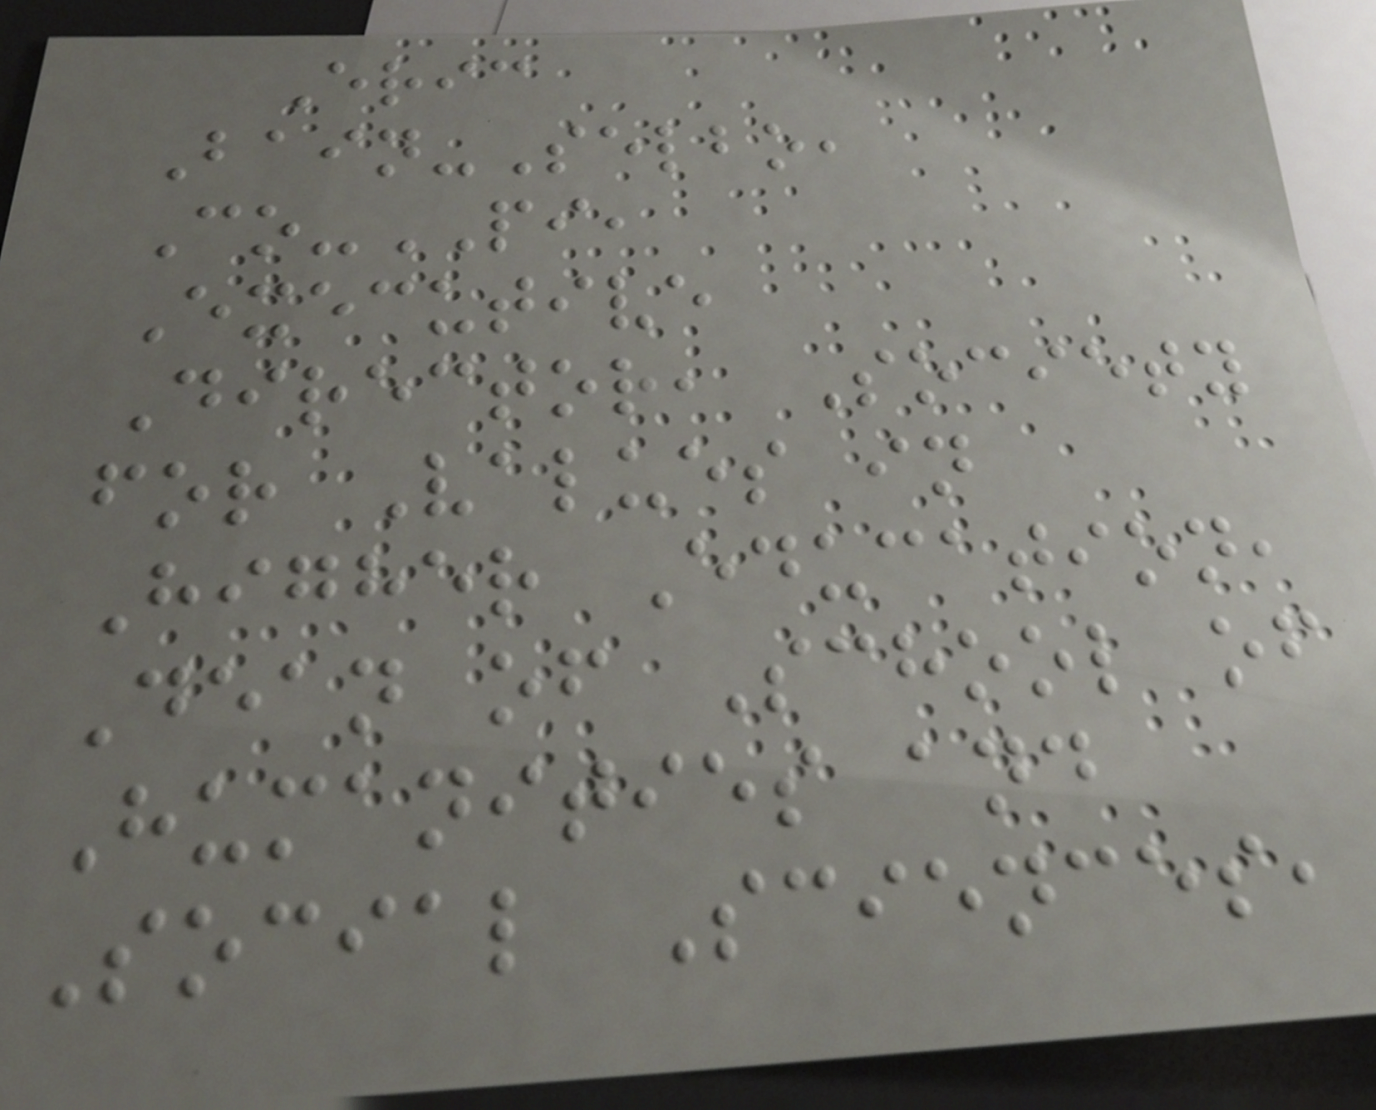Eric
Bain-Selbo,
Co-PI,
Executive
Director, Society
for Values in
Higher Education,
Dean of School of
Humanities and
Social Sciences,
